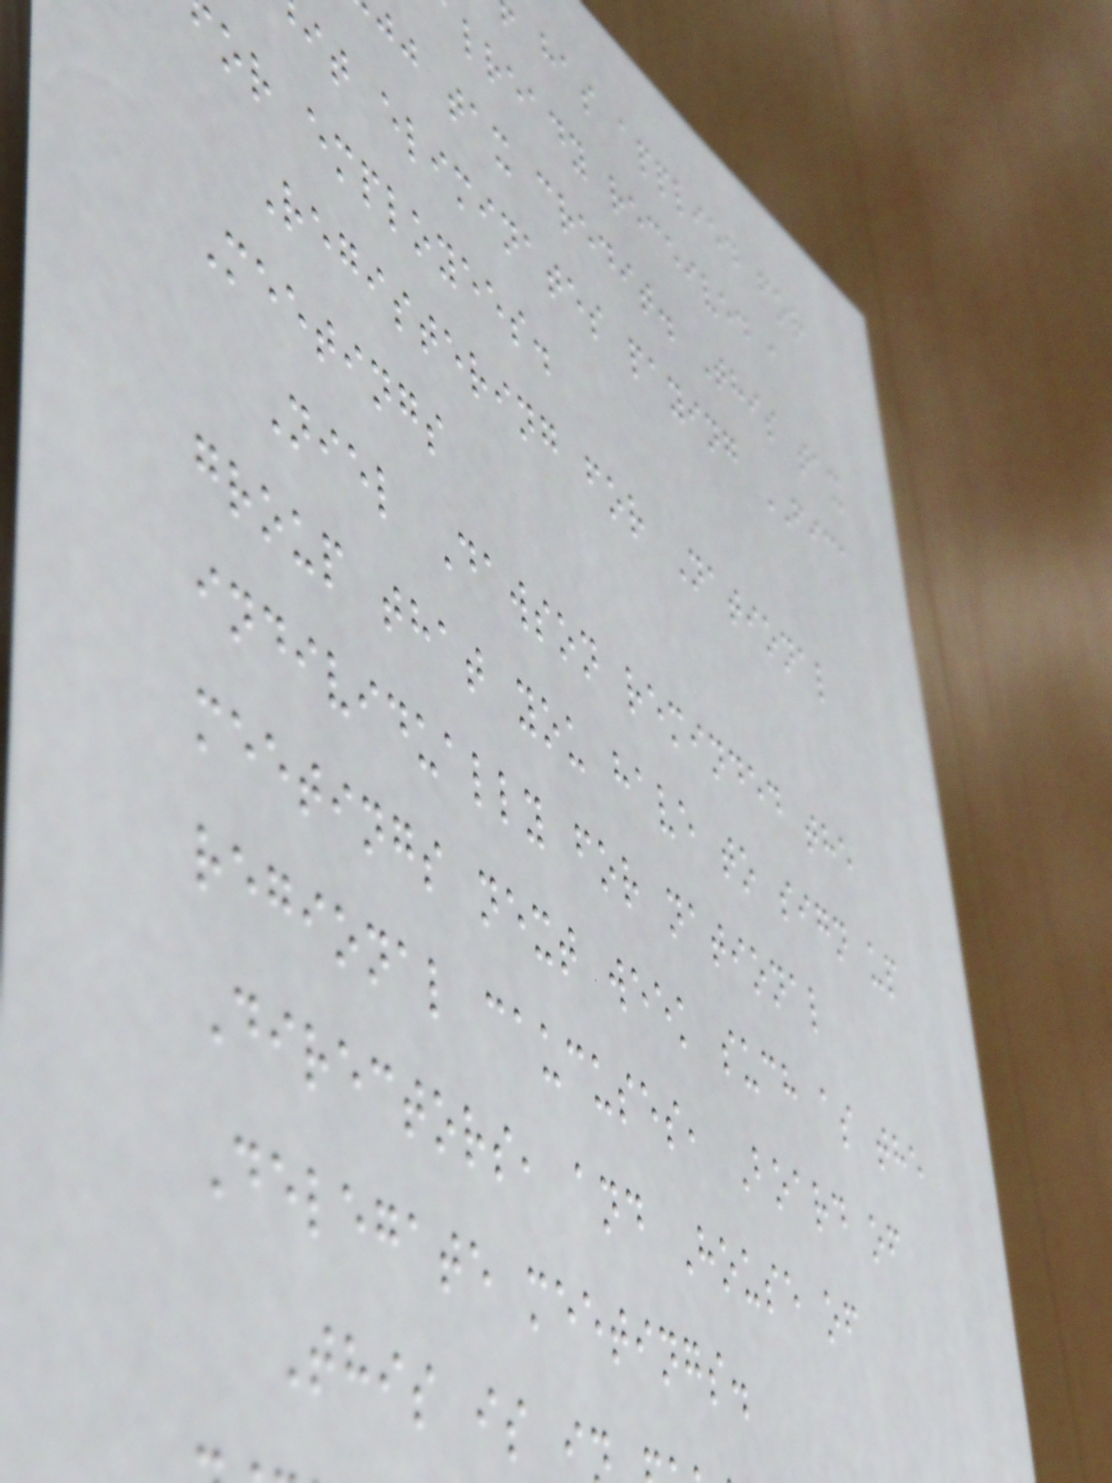has applied for
lready received a
jj tax credit. This tax
it eliminates paying FICA
or employees.
Registering for National
Meetings
Niel Dawson reminded the
group that you have to sign up
individually for national
meetings next week such as the
regional caucuses, Board of
Directors, and House of
Delegate meetings.
This is i
